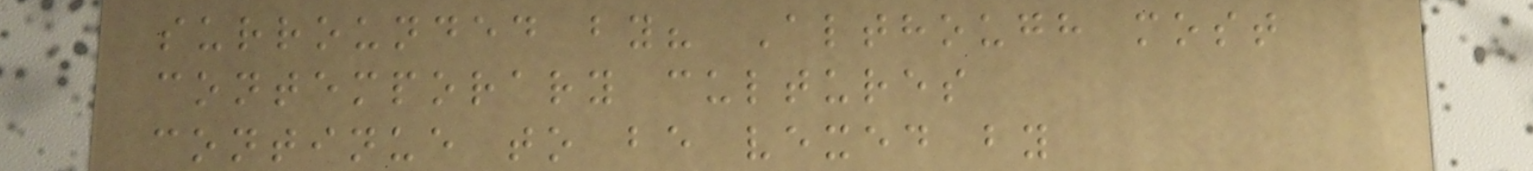surrounded by? Although most
contemporary cultures
continue to be vexed by
